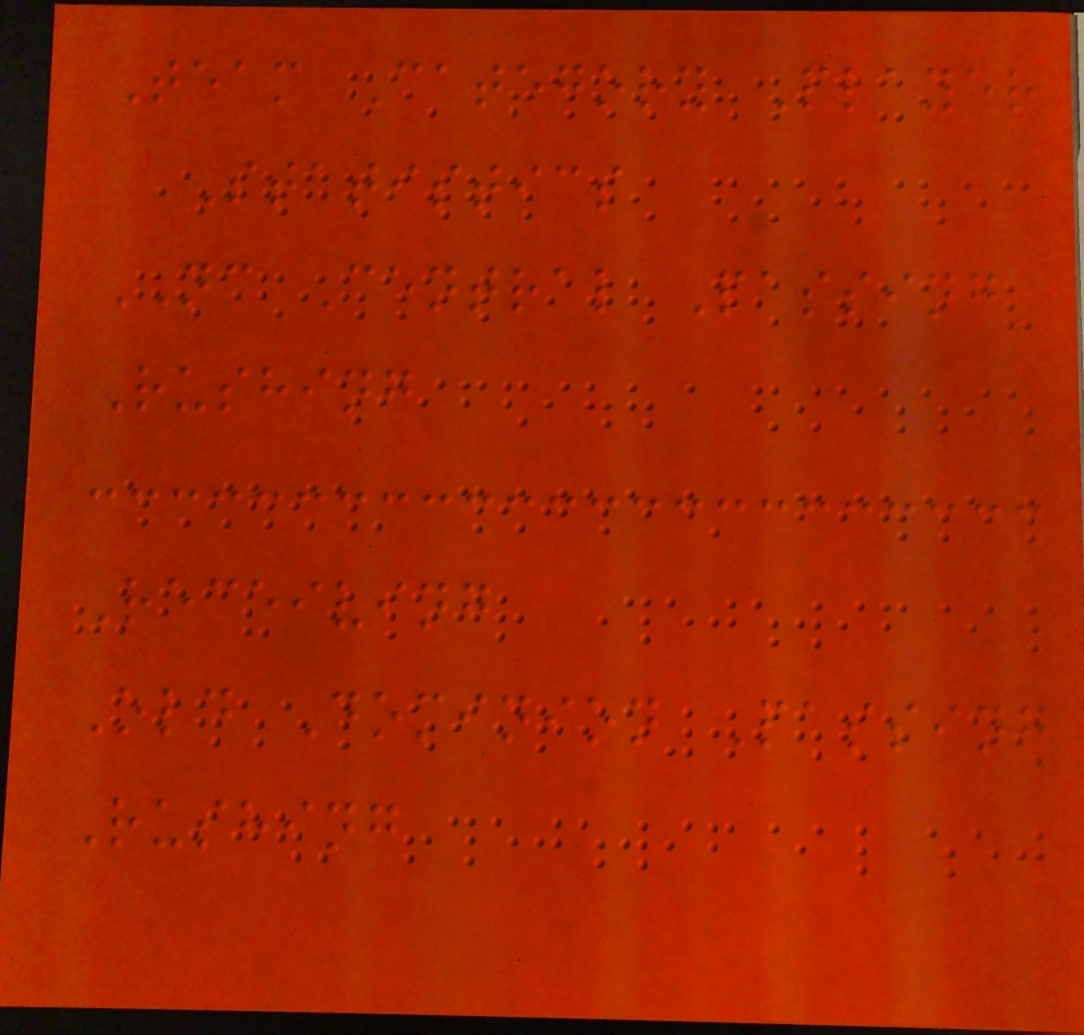Team Category Player
Statistics
NC Central Passing
Rushing
Receiving
Old Dominion Passing
Rushing
